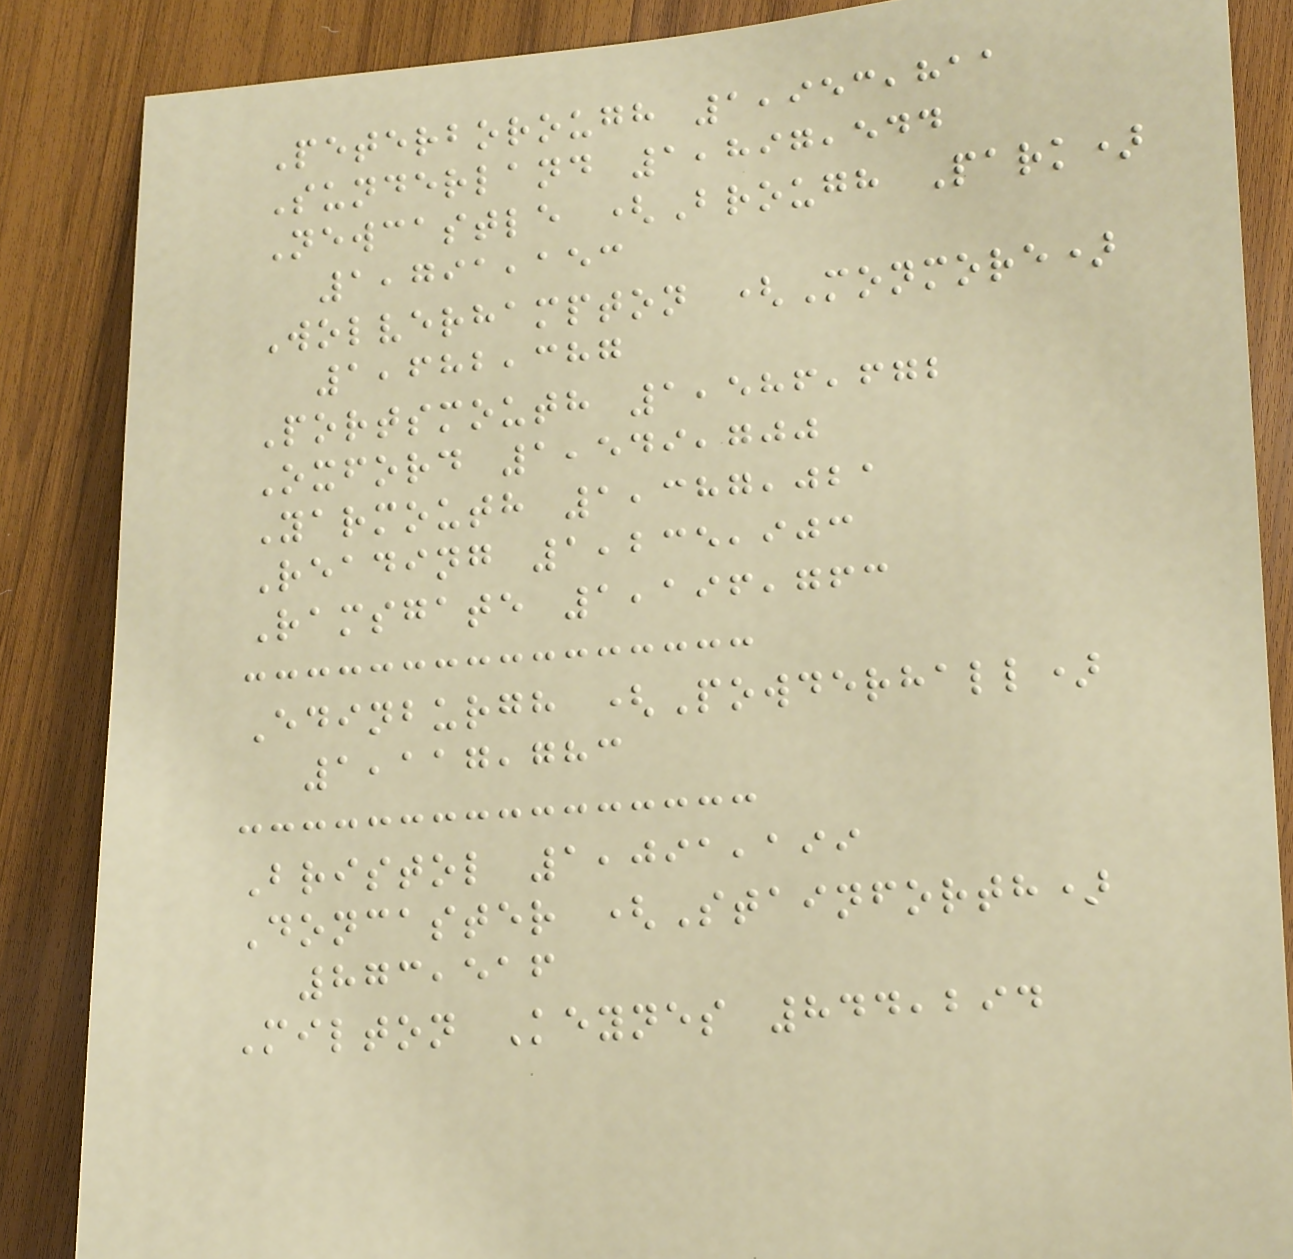Peterborough 1,953,811
Sunderland 1,897,544
Newcastle (Brough Park)
1,791,153
Wolverhampton (Monmore)
1,682,387
Portsmouth 1,586,672
Oxford 1,549,700
Yarmouth 1,387,021
Reading 1,235,903
Ramsgate 1,196,763
Edinburgh (Powderhall)
1,117,783
Bristol 1,091,199
Doncaster (Stainforth)
873,516
Milton Keynes 844,294
